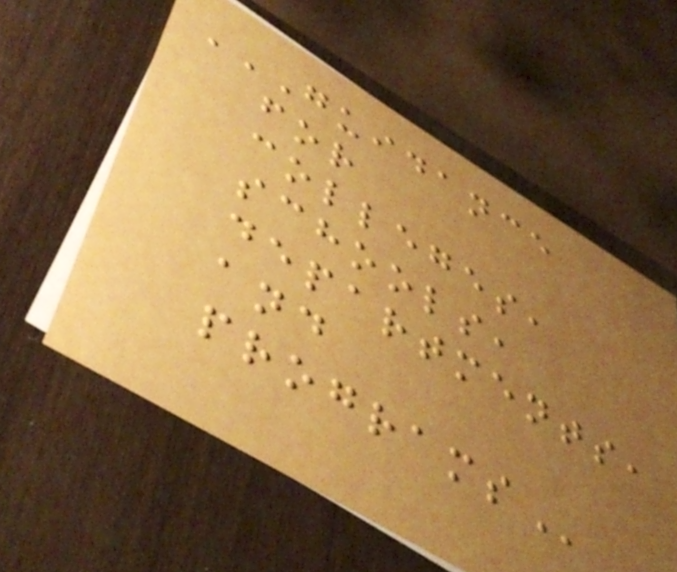GUIDANCE
FOR
COLLEGES,
SCHOOLS,
DEPARTMENTS,
AND
PROGRAMS
